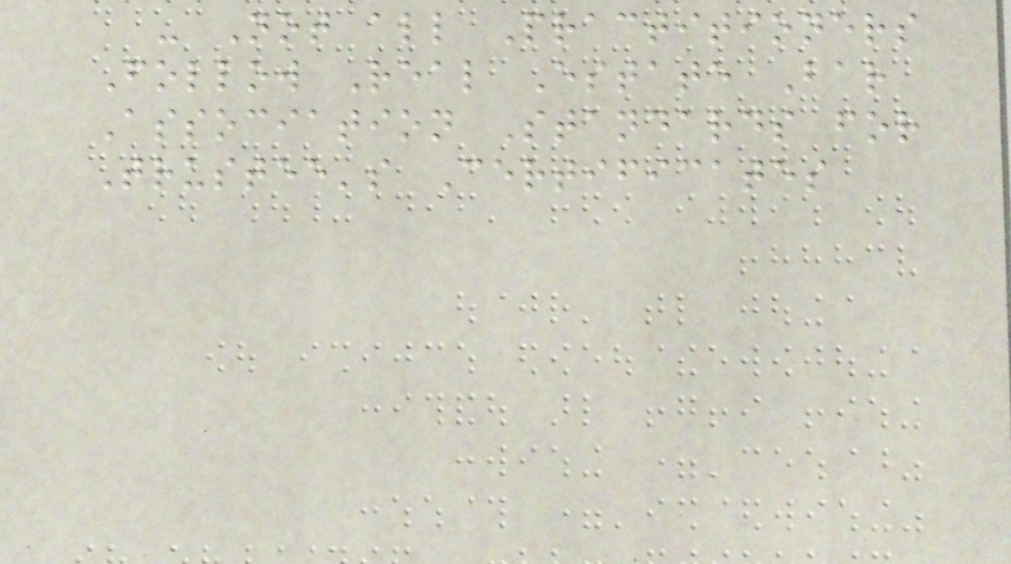- Not all Practitioners
Follow Real Estate Bar
Association Standards for
Trustee's Certificates
